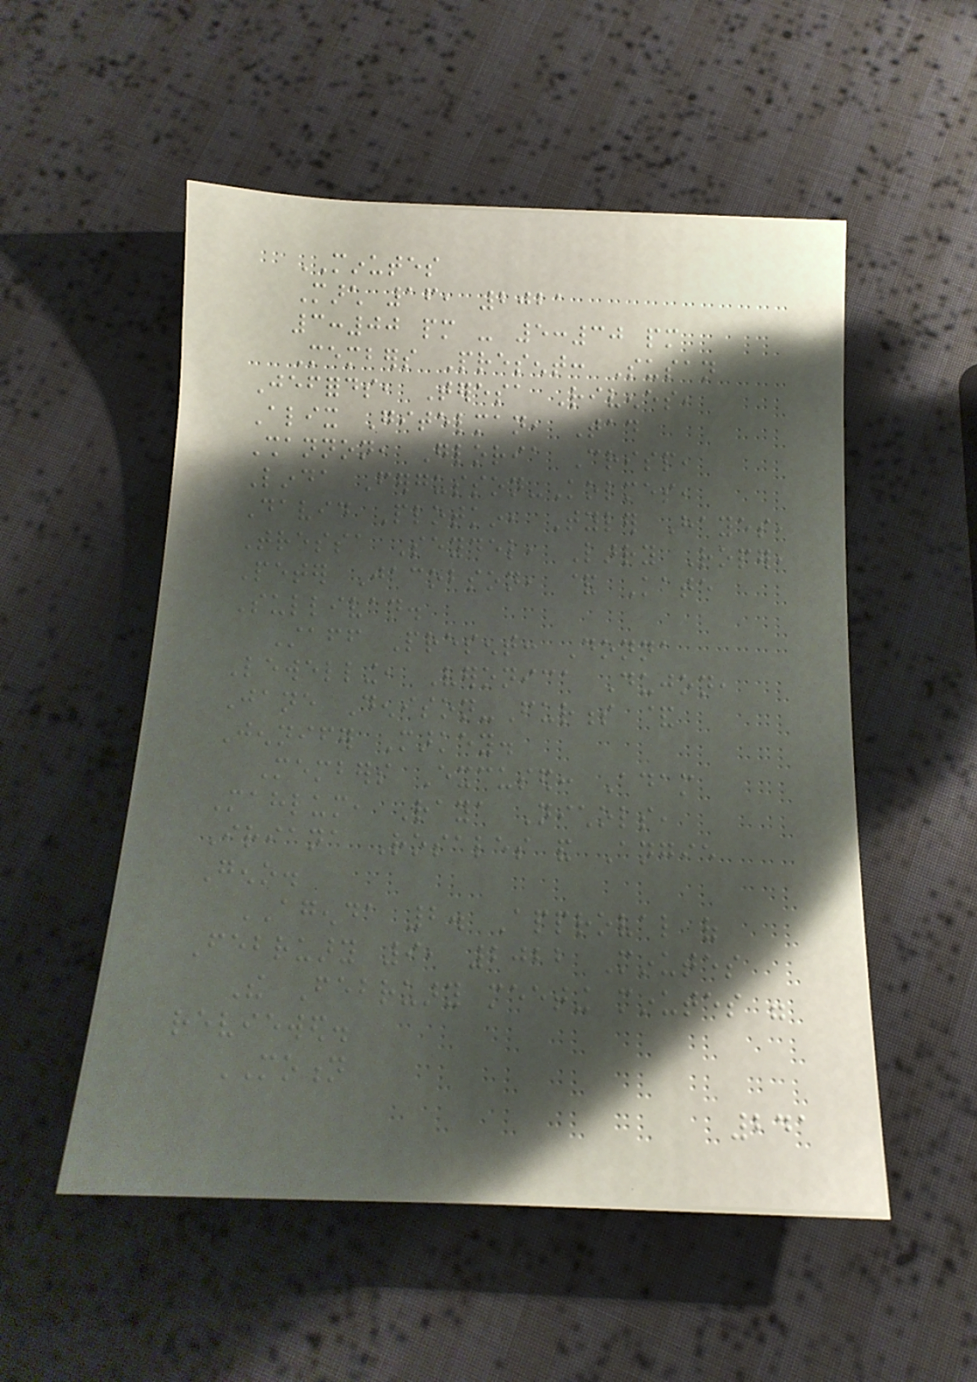MINUTES
March 16, 2021
3:00 pm - 5:30 pm
Members Present: Susan
Jeffords, Teresa Rivenes,
Alix Gitelman, Tad
Shannon, Gloria Crisp,
Linda Fergusson-Kolmes,
David Plotkin, Tyler Hayes,
Tressa Seydel, Larry Roper,
Peter Jacobson, & Kate
Sullivan.
Staff Present: Donna
Lewelling, Veronica Dujon,
Jane Denison-Furness &
Jennifer Markey.
Members Excused: Adam
Mahlum, Raya Nichols,
Iriana Rosales and Angie
Geno.
AGENDA 2. Approval of
February 9, 2022 Minutes
The February meeting minutes were
reviewed.
MOTION
241
